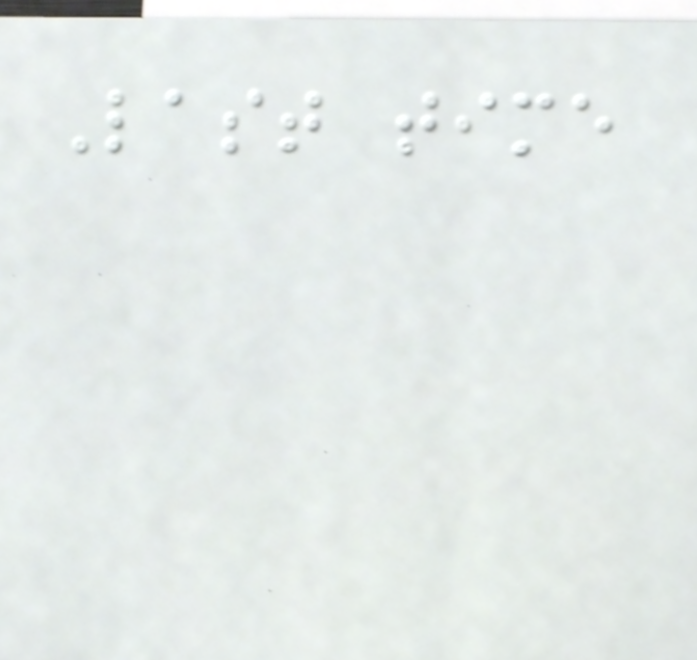Last time
